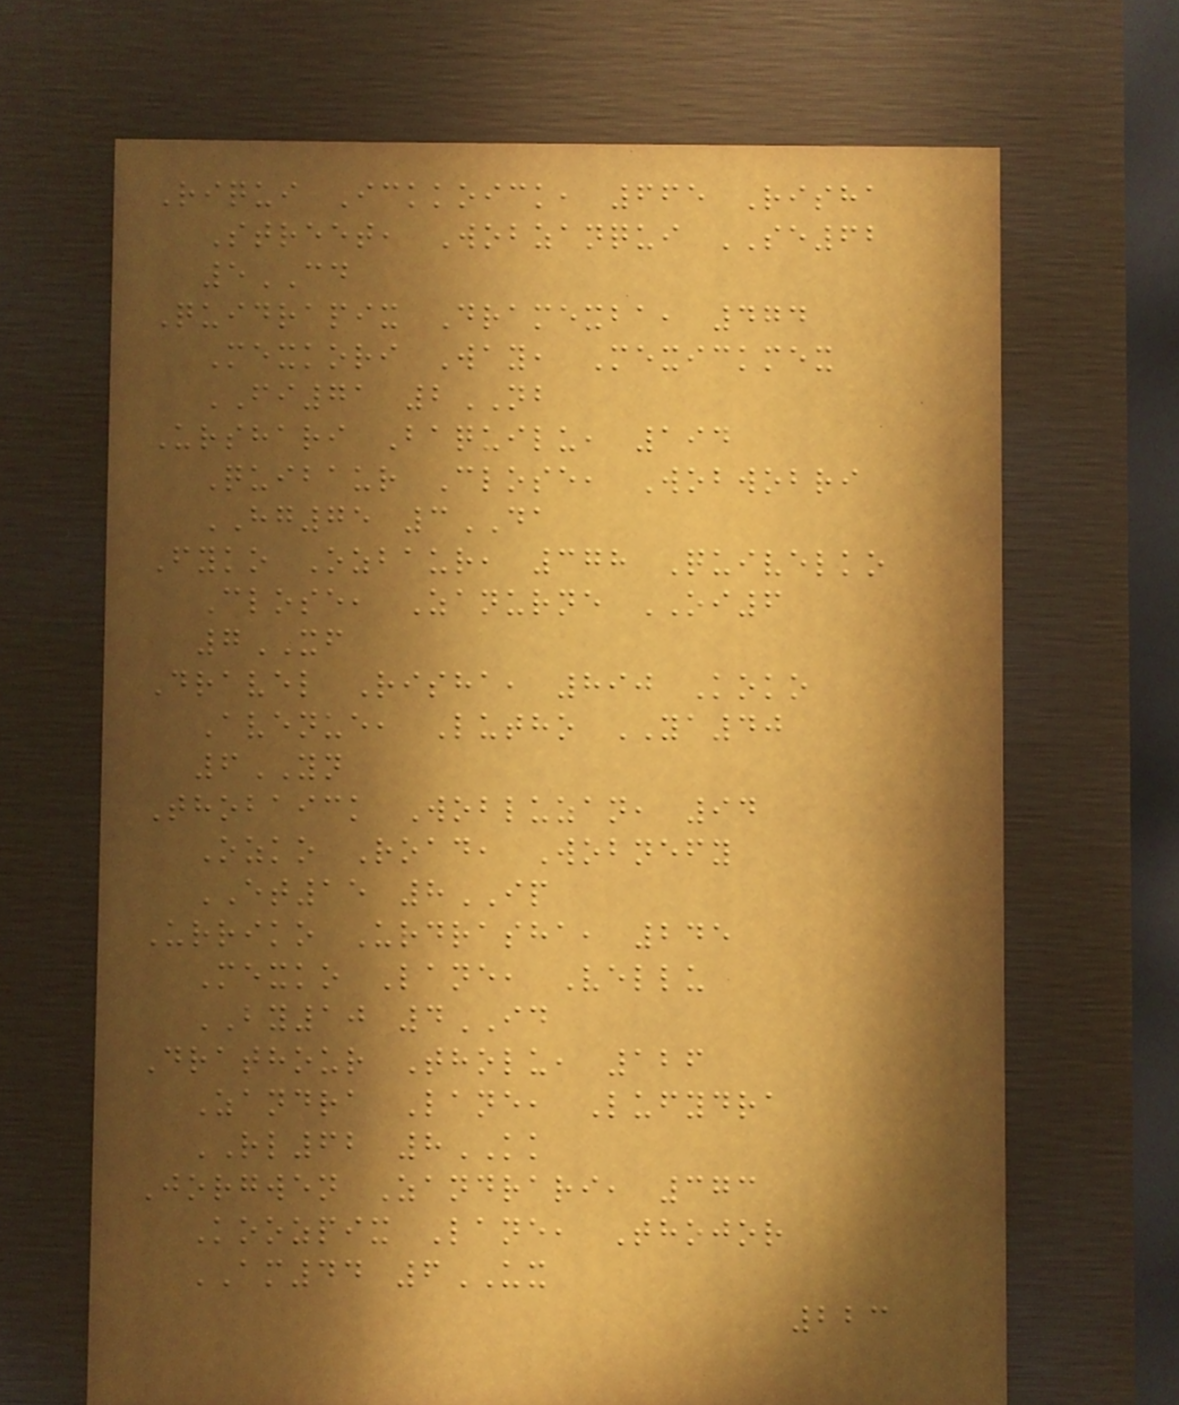Riqui Ickkoick, 665 Risha
Street, Wobzanqui SE62
5CD
Quidrapix Dramexba, 474
Mexkori Way, Mexickmex
FI71 2NB
Urshari Baquilu, 194
Quibaur Close, Wobwobri
HG75 3DA
Fyko Ozbaur, 378 Quivelko
Close, Zanurne OI6
7XF
Dravel Risha, 890 Koko
Avenue, Lutho YA40
6YN
Thobaick Wobluzan, 94
Ozko Road, Wobnefy
ET15 8IP
Urriko Urdrasha, 245
Mexko Lane, Vellu
BY10 4ID
Drathour Tholu, 126
Zandra Lane, Lufydra
RL62 8KK
Jorgwen Zandrari, 373
Koozpix Lane, Thojor
AM44 6UX
223
